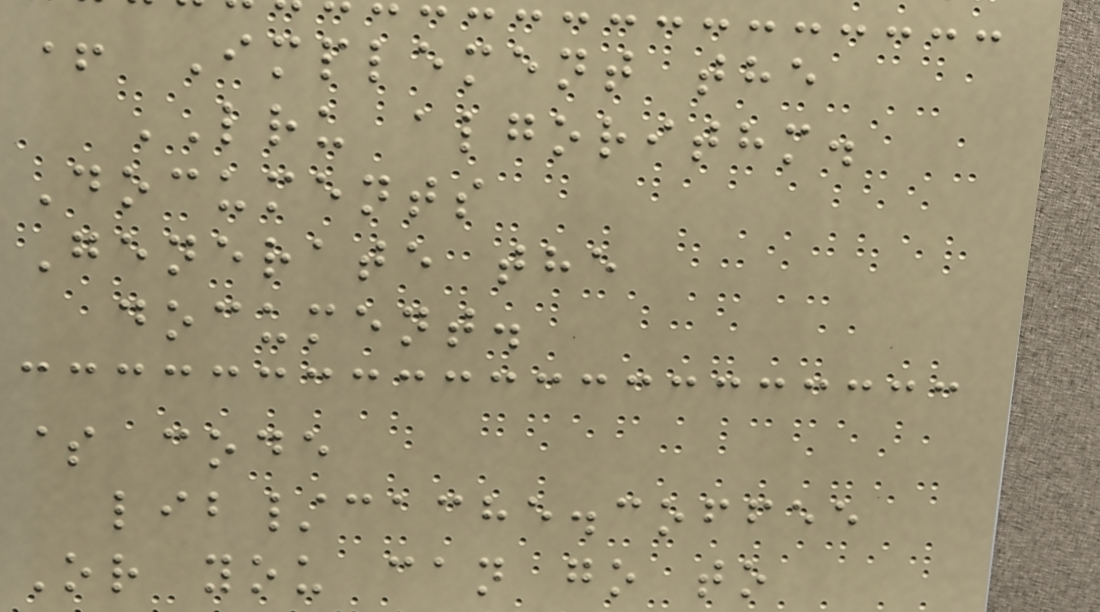+ Implement the
LRU algorithm.
Documents
Generate the
document.
$ code
lib/cache.coffee
Or you can go to
